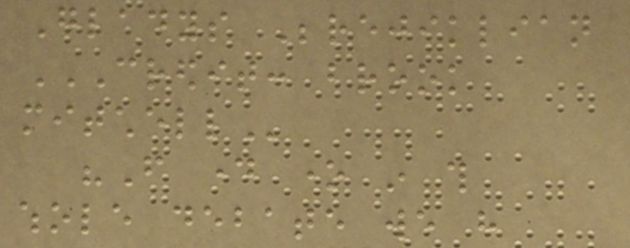Gladys Berejiklian
CREDIT: BROOK
MITCHELL
"From day one in this
whole debate we have
